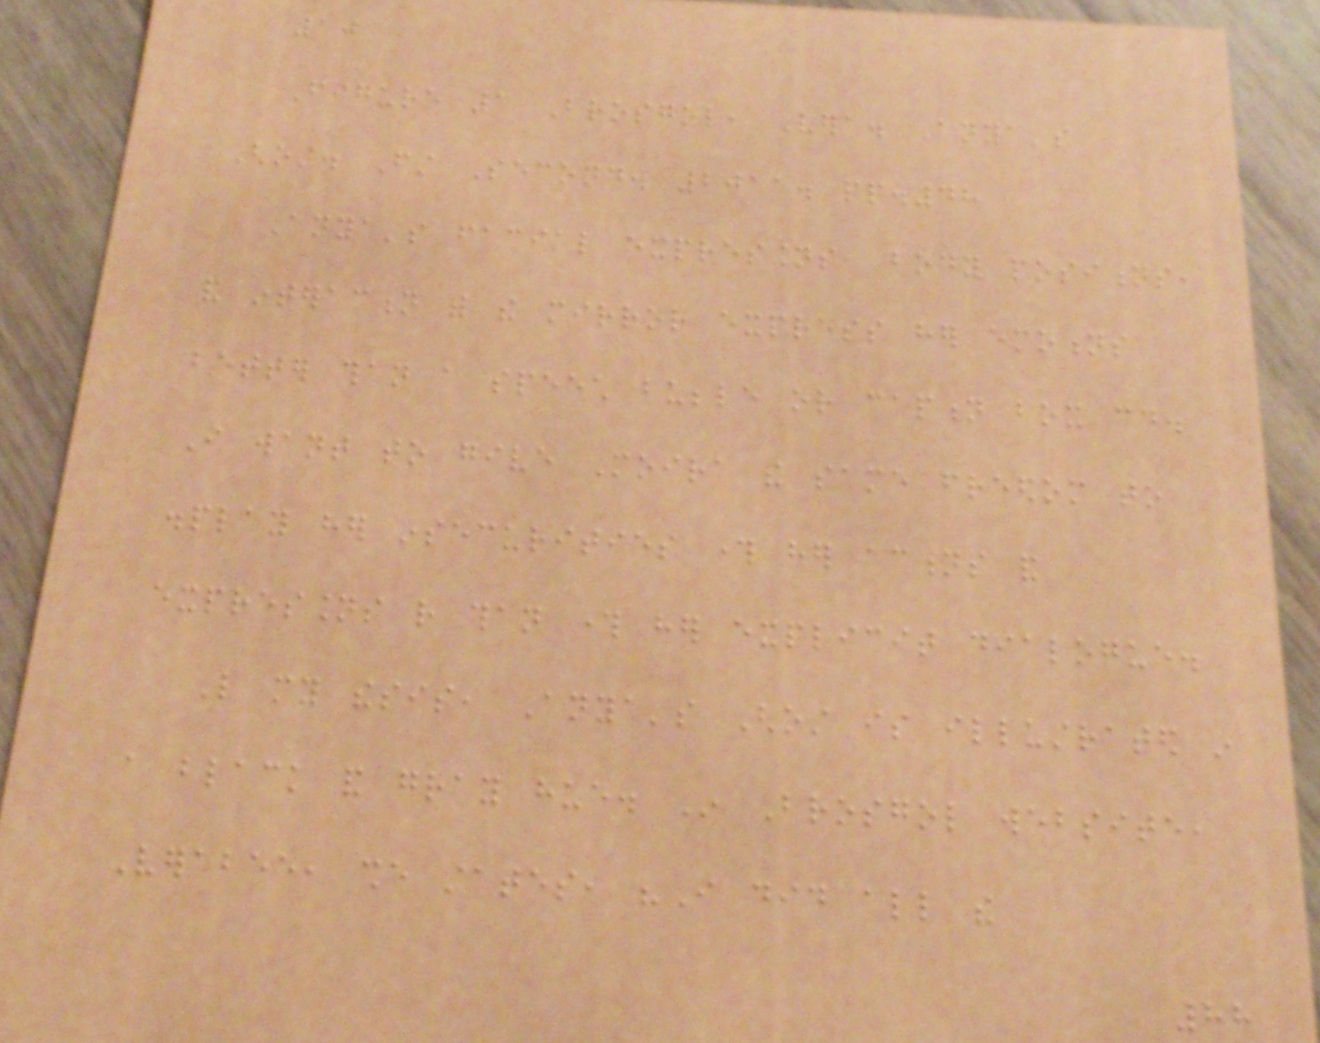10
Figure 1 Brosgol, Vera. Anya's
Ghost. First Second. 2011. pp.48
Anya's facial expressions, body positions,
and interaction with the mirror express her emotions
better than a speech bubble or caption box could.
I want to give Moira the same freedom to
display her insecurities through her actions and
expressions rather than through her explicit dialogue.
Like my thesis, Anya's Ghost is illustrated in
a black and gray hue. In Brosgol website,
Verabee, she states, "I did all the
88
